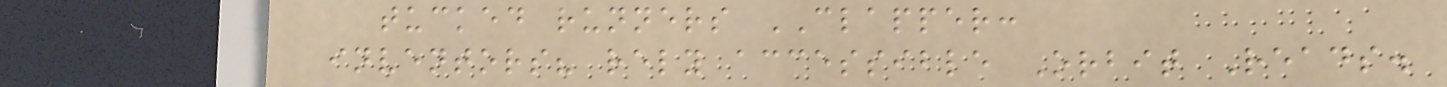tucked runners CLAPPER:
inventors? rely accessible Orbit Reads.
